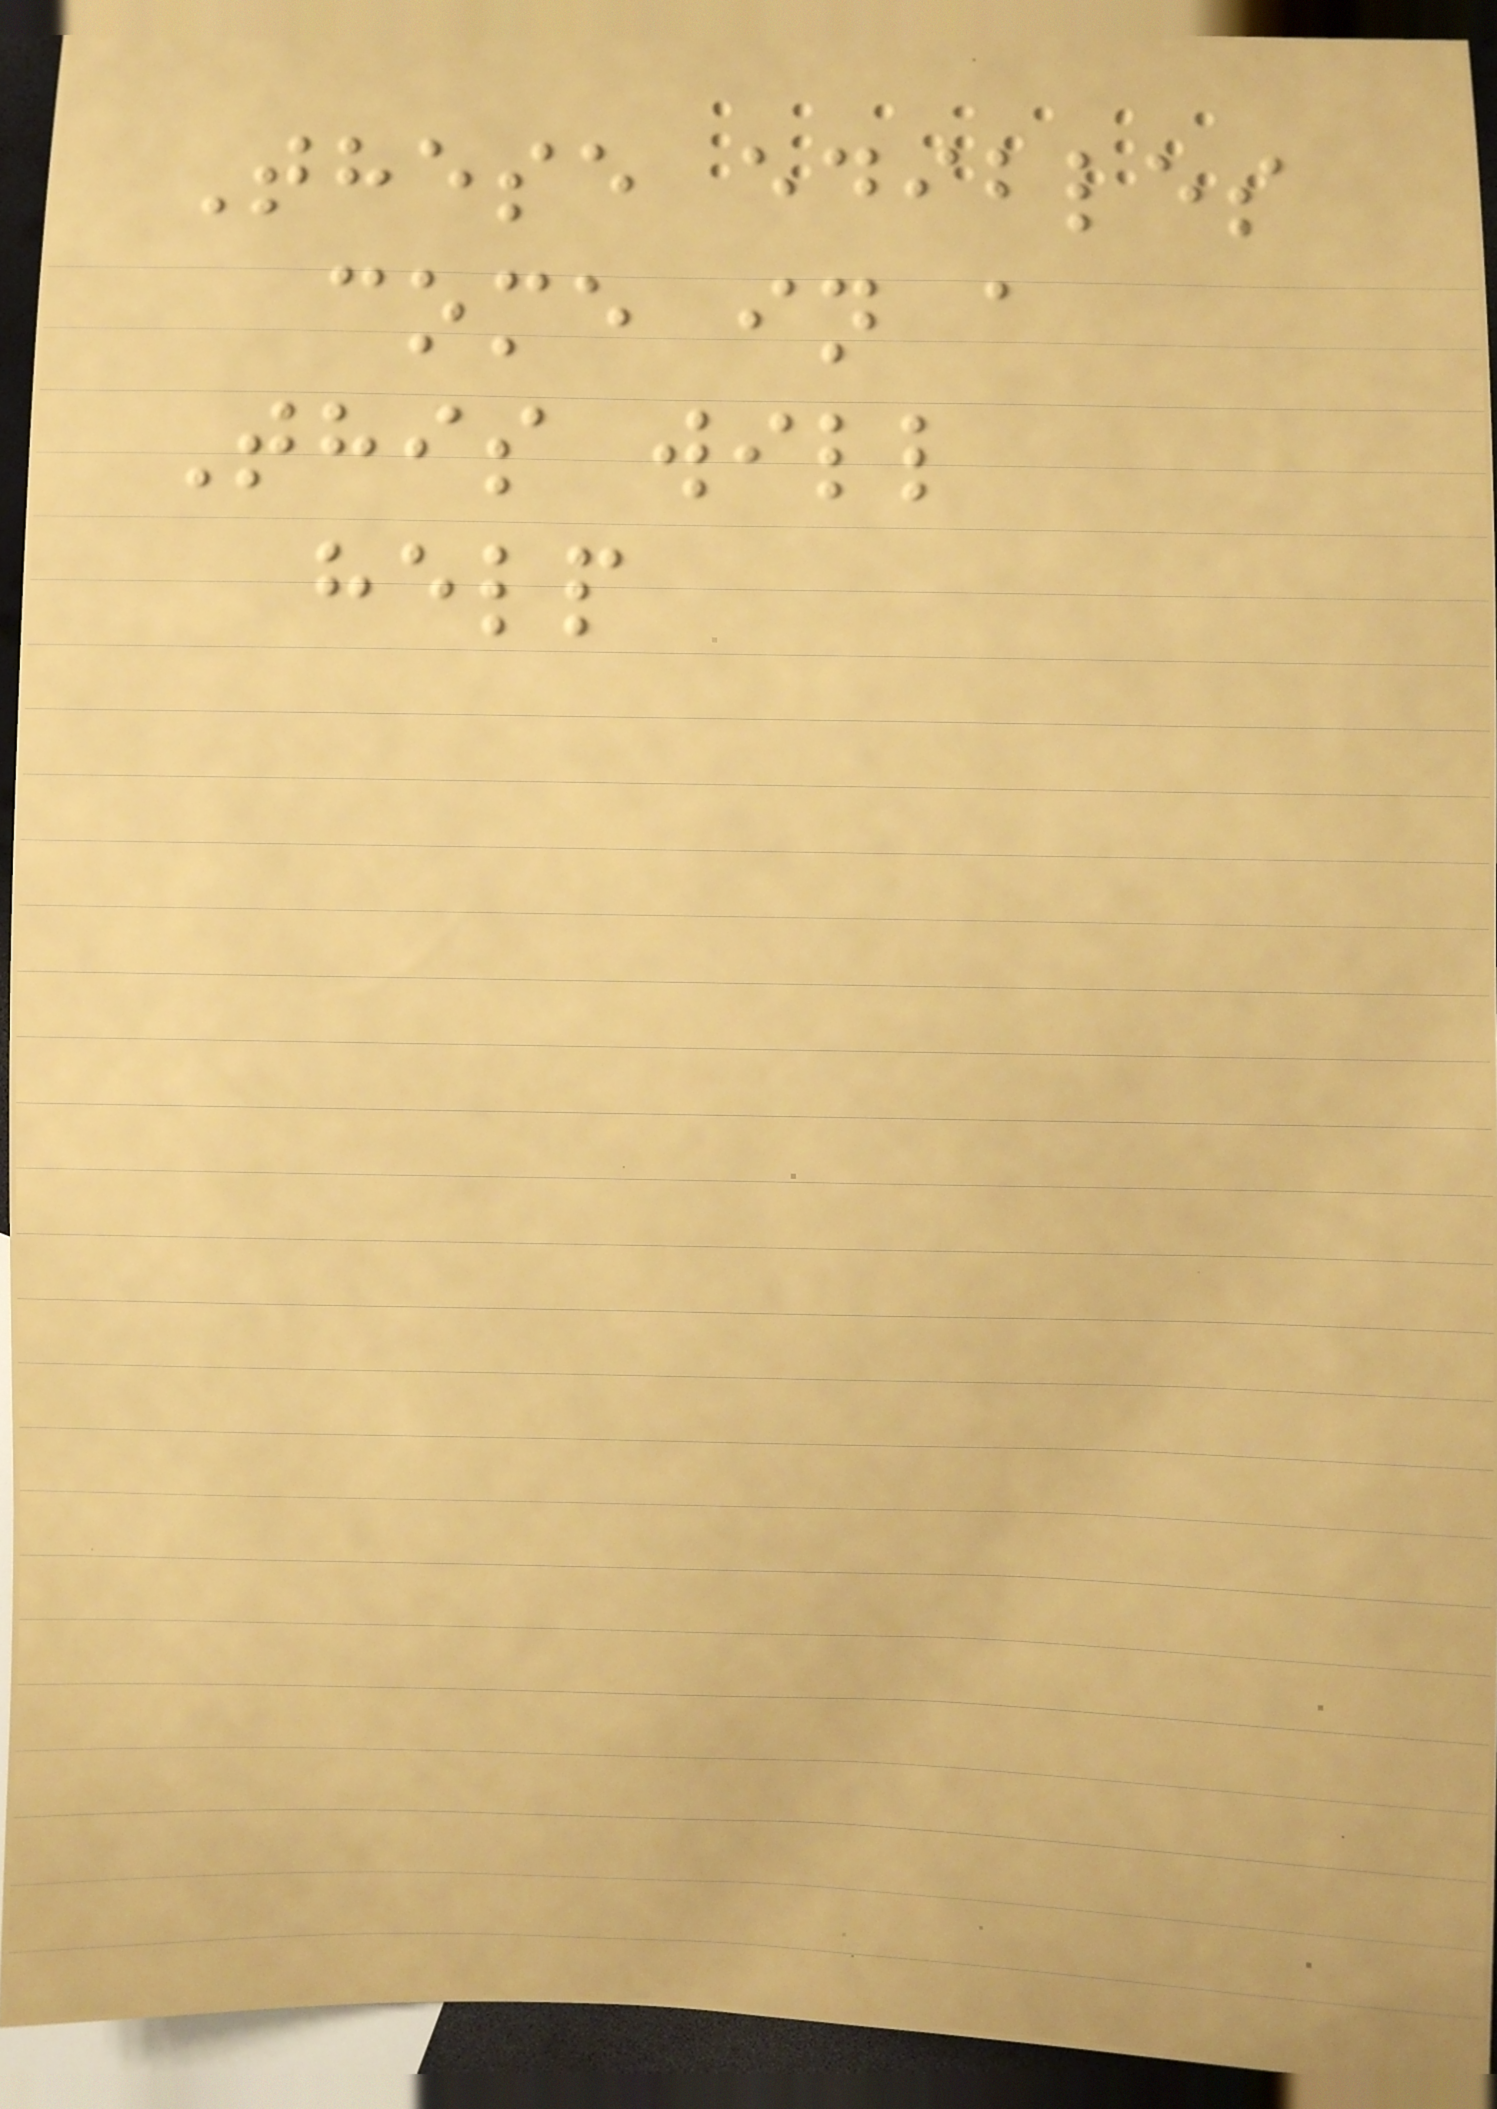These edibles
come in a
This will
help
